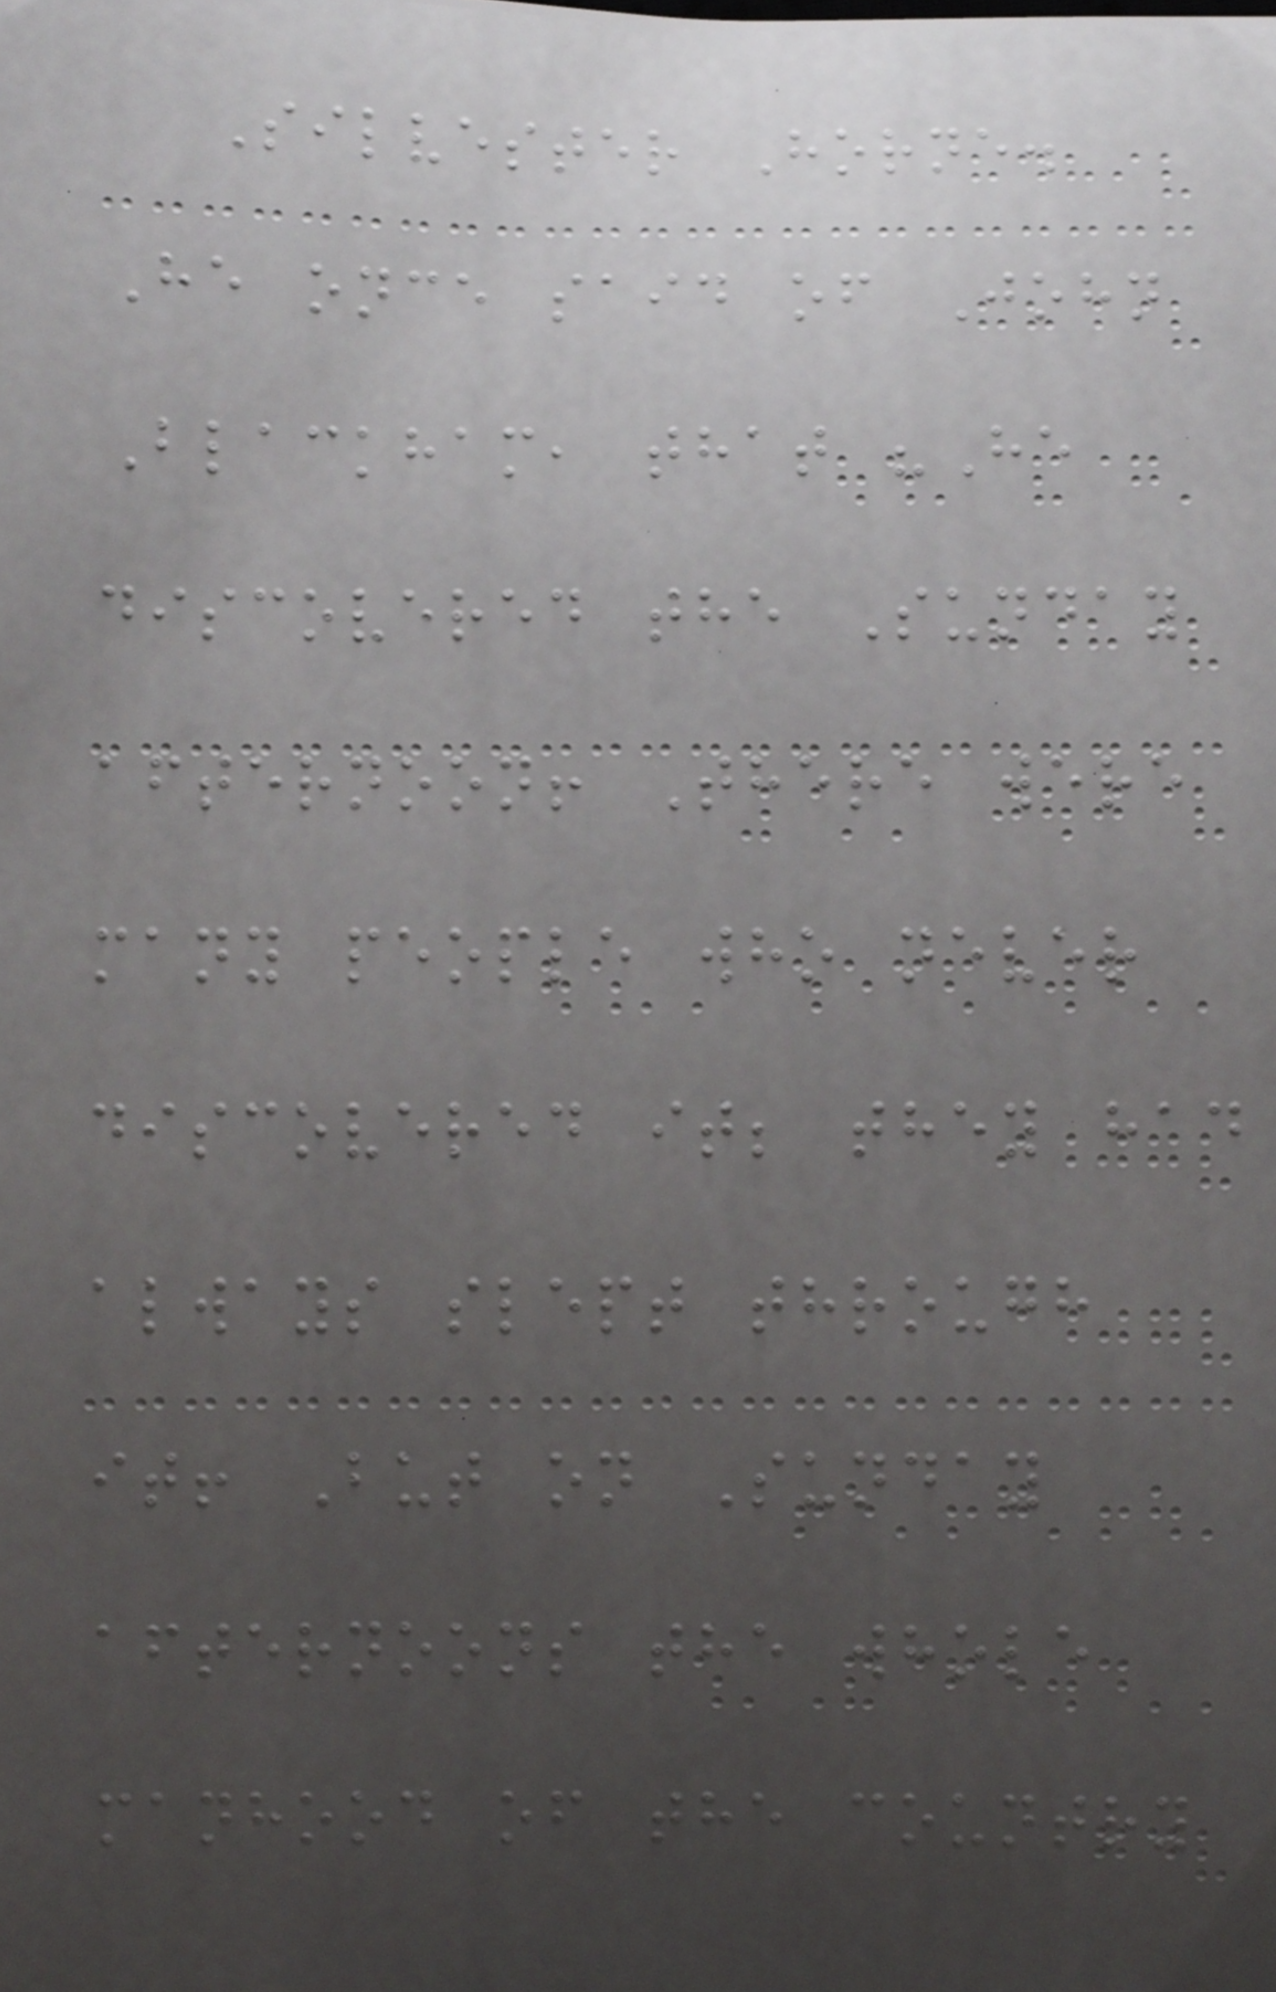Silvester Horne.
He once said of John
Blackham, that "He
discovered the Sunday
afternoon! There were
many people who never
discovered it; they had
always slept through
it! But on Sunday
afternoons the whole
manhood of the country
